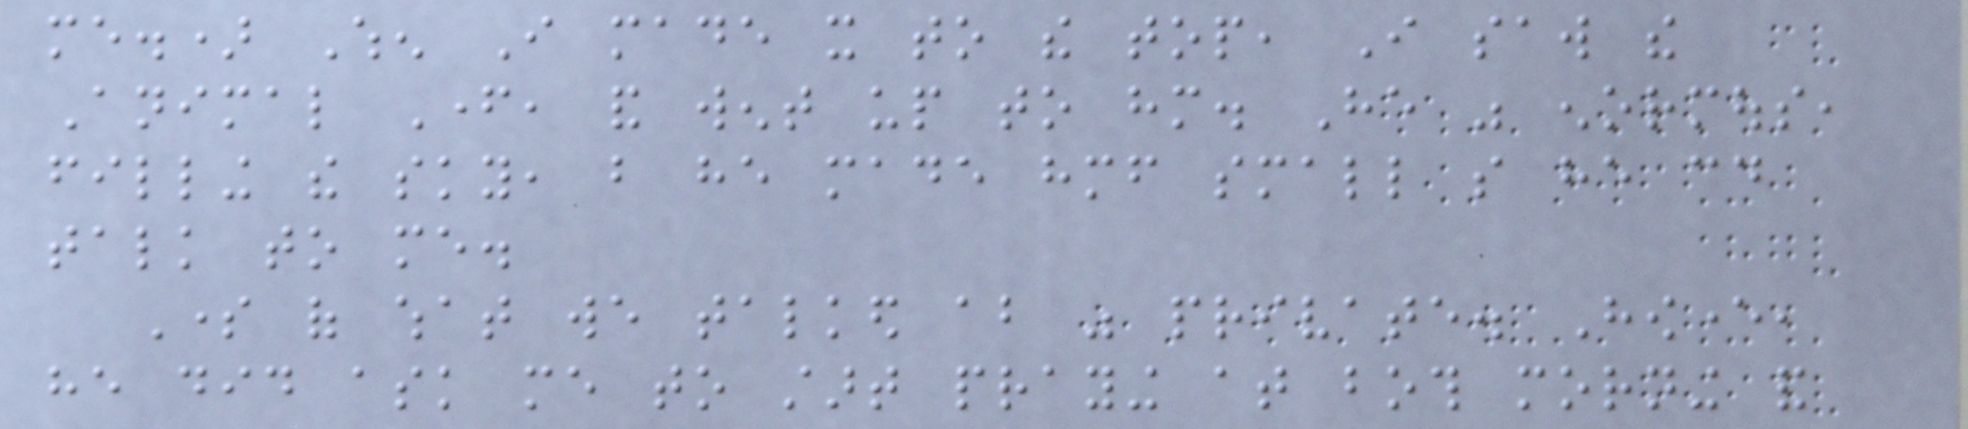me.) When I made it to the top, I saw the
Animal Father, and went up to him. He was enormous,
filling the sky, but he made himself small so he could
talk to me.
Some of what we talked about was private. However,
he did ask me to start praying at both morning and
